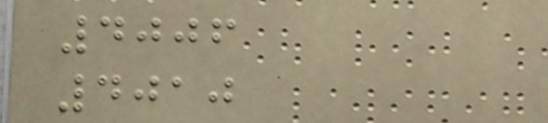4006
4010
